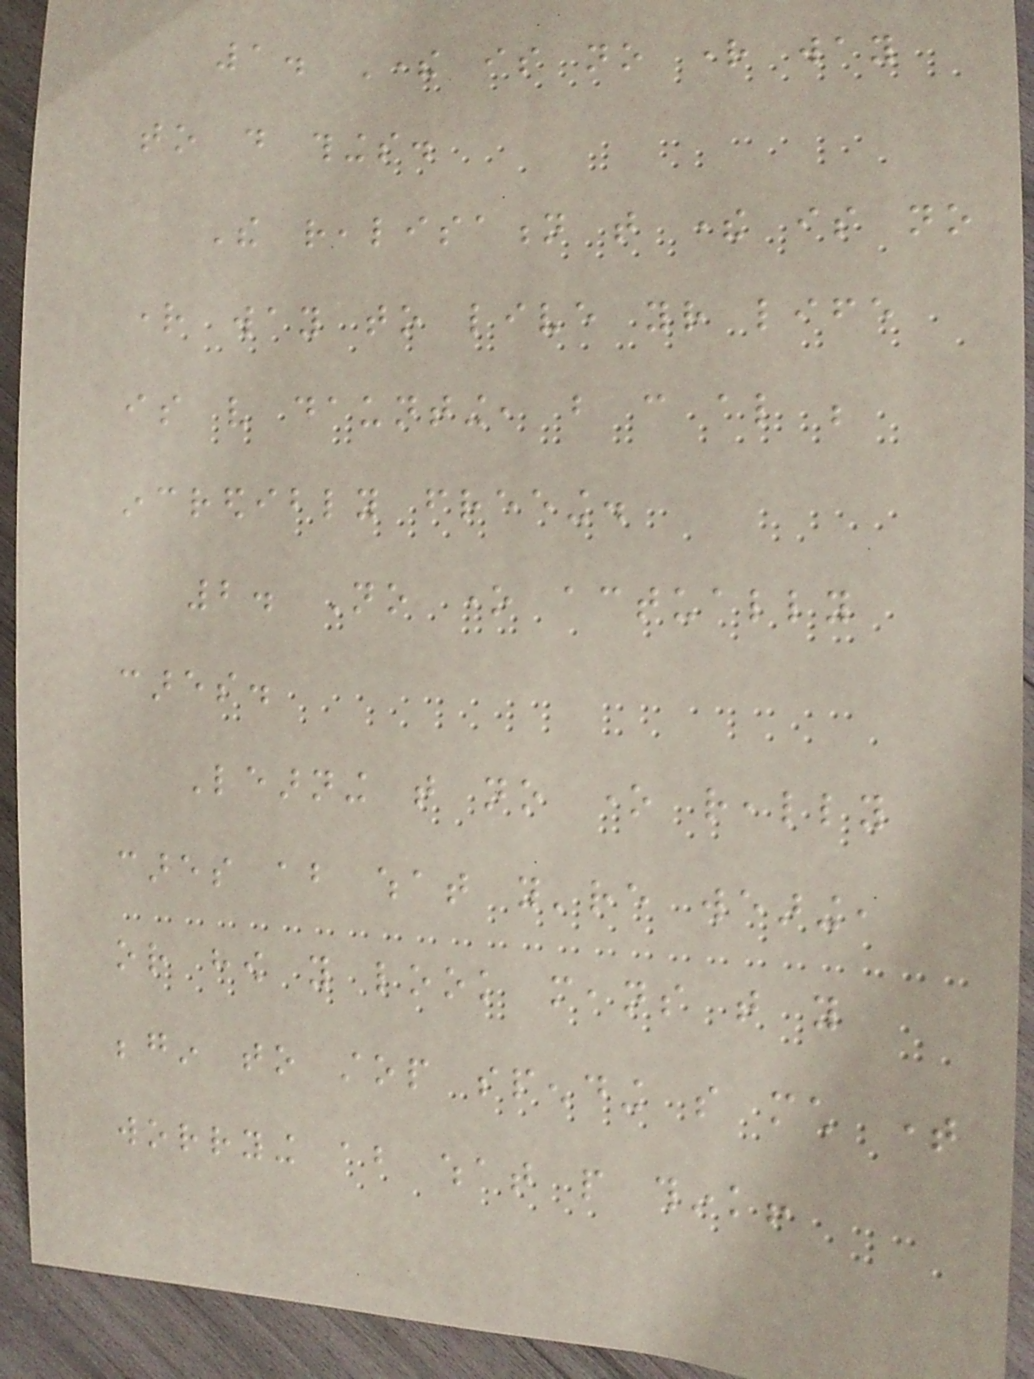1. There is no right way
to do things.
The realisation that there is no
right way to live your life
is very daunting, but can also be
incredibly freeing.
2. No one actually
cares.
Learning that no one really
cares about what you're wearing,
or how you look means that you
begin to stop spending so much time
worrying about what people think!
